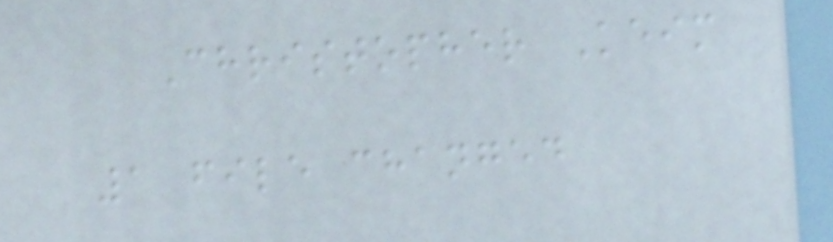Christopher Keim
1 file changed
